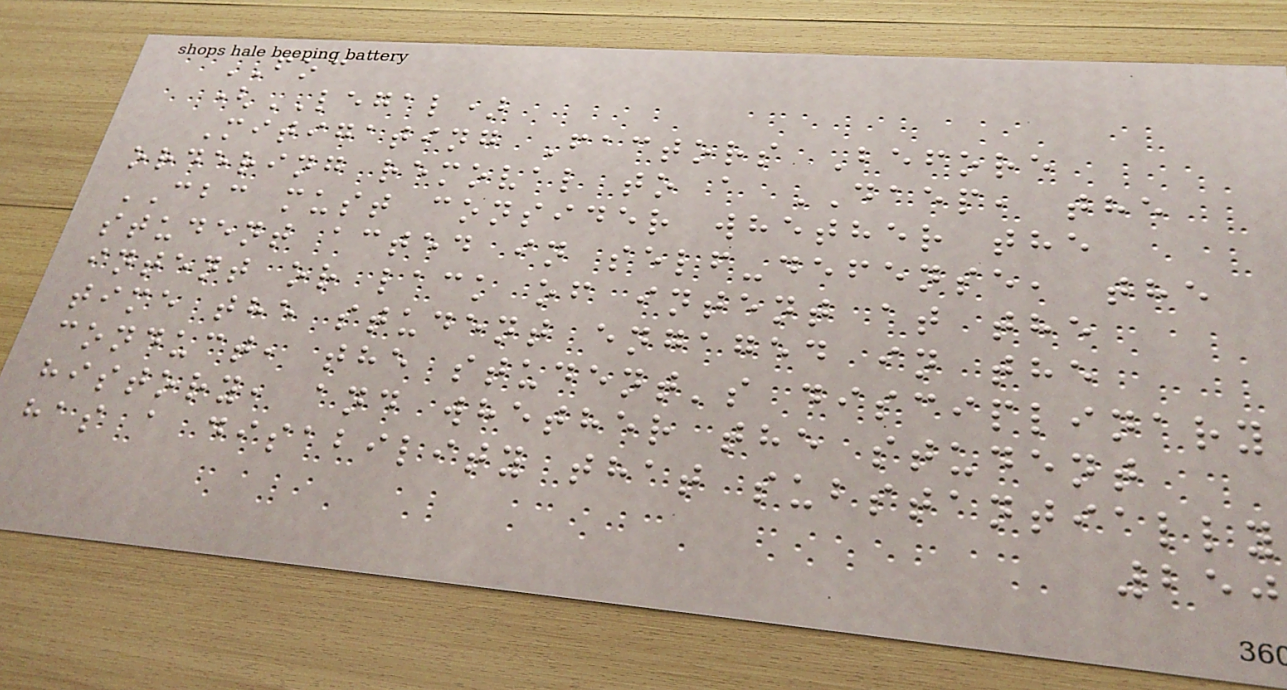FOC
(LEGAL)
Mitigating Factors Before
ordering removal to a DAEP, the
CBC must consider whether the
student acted in self-defense, the
intent or lack of intent at the
time the student engaged in the
conduct, the student's disciplinary
history, and whether the student
has a disability that substantially
250
